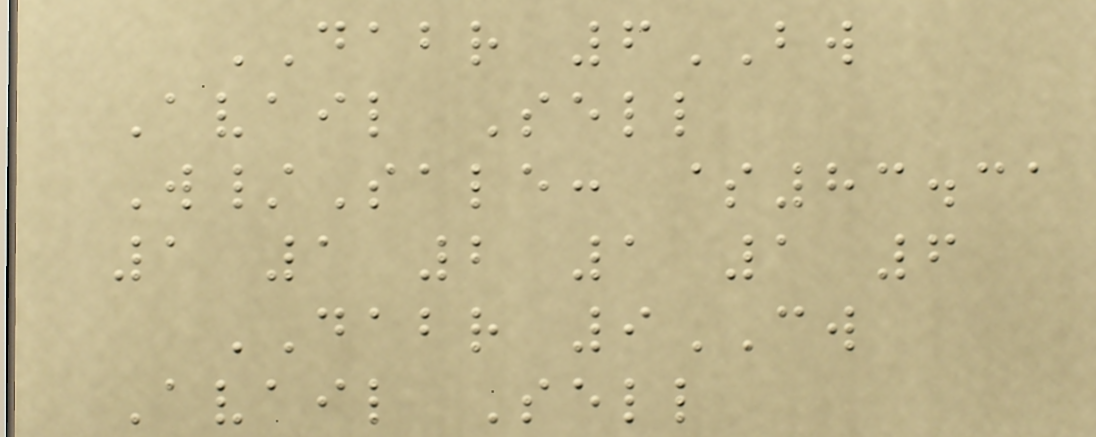DABR 6BW
Avail Sell
W/Sale: $83.31
1 1 2 1 1 6
DABR 9CW
Avail Sell
